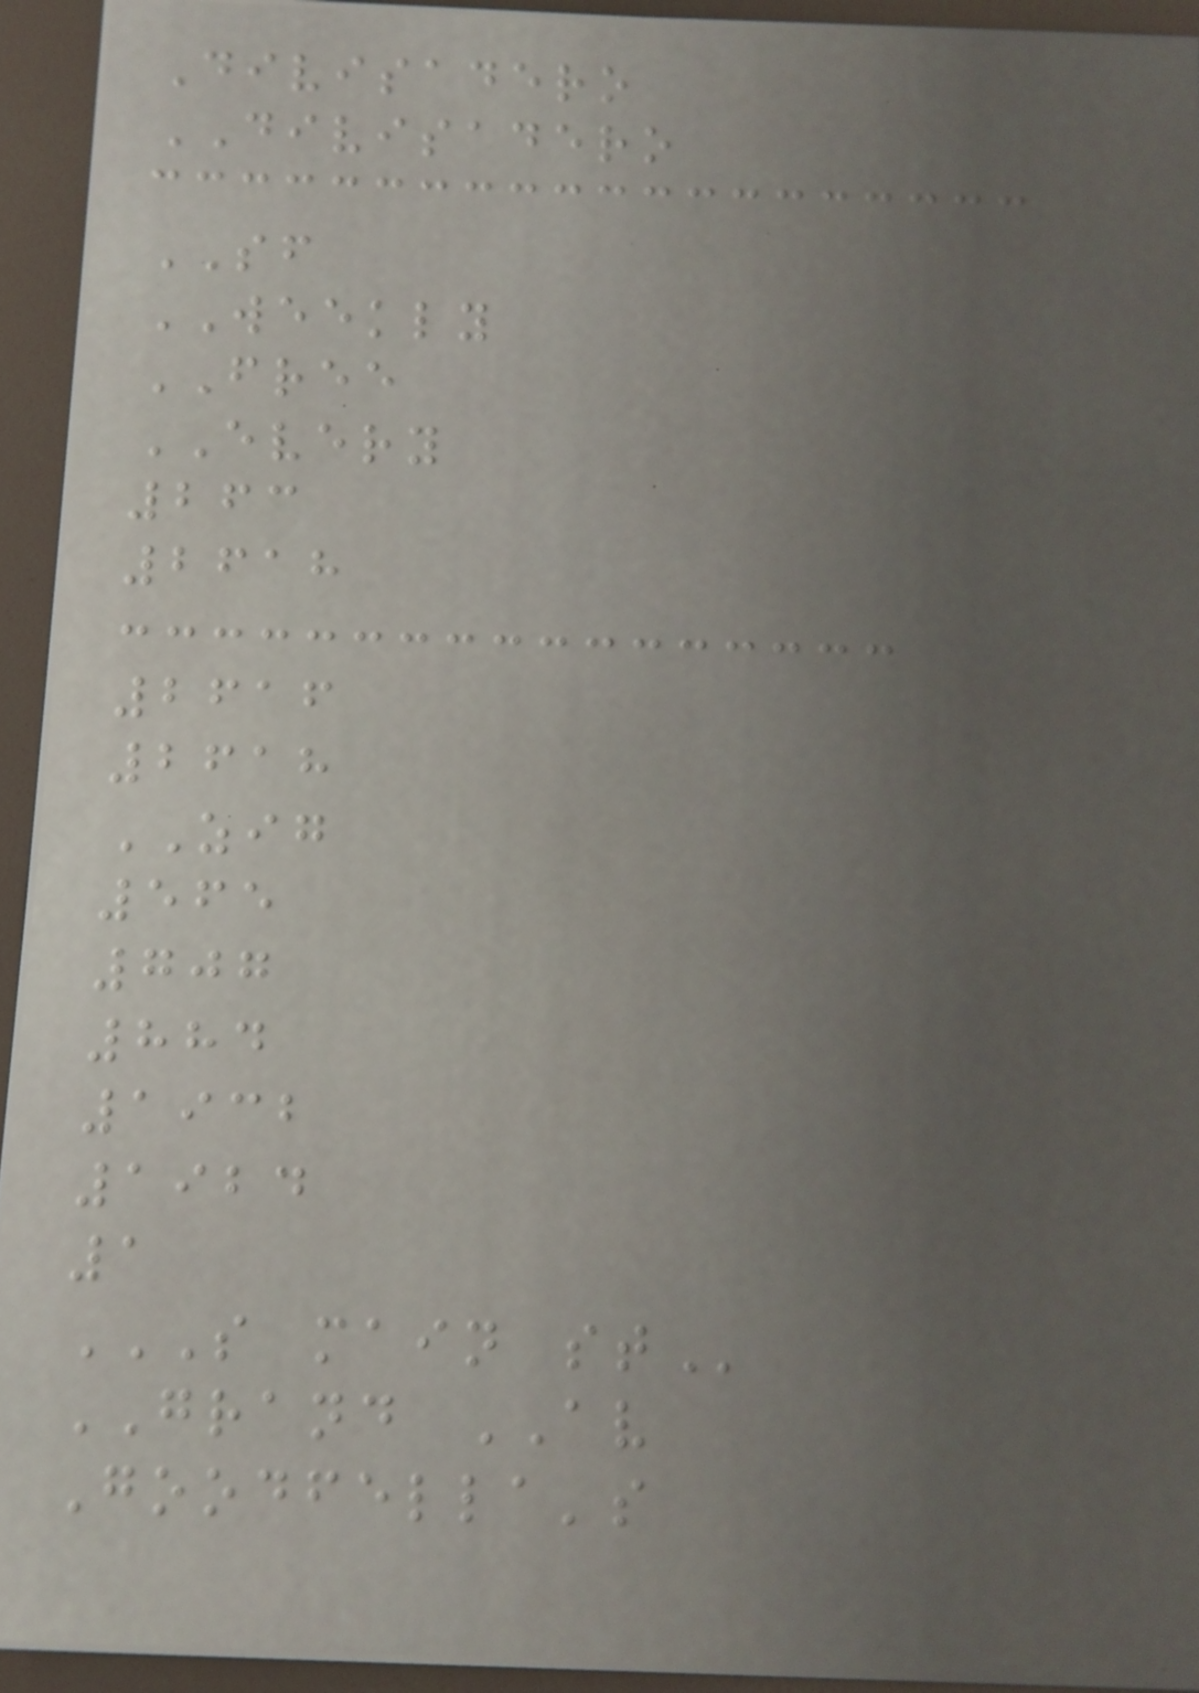Divisadero
DIVISADERO
SF
WEEKLY
FREE
EVERY
263
2618
2616
2618
ZIG
565
707
884
1932
1924
1
S MAIN ST
GRAND AV
Goodfella's
